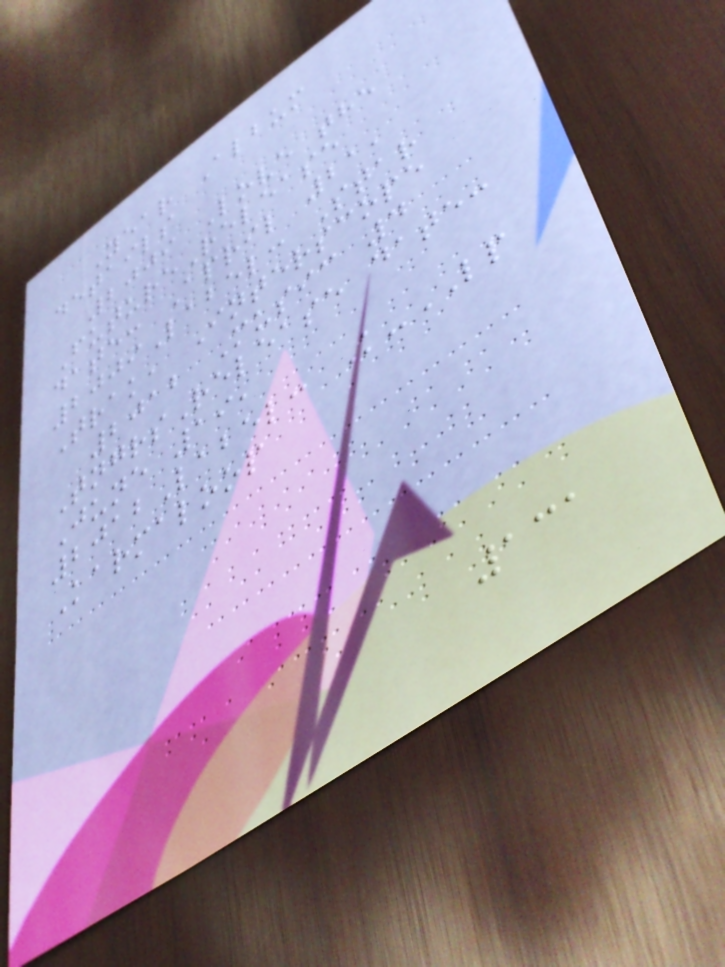Year Album
details
2009 Love the
FutureRelease
date: April 21,
2009Label: Star
Trak, Interscope
2012 Music 4
TngrsRelease date:
June 19,
2012Label: K-LP
Karmaloop
131
